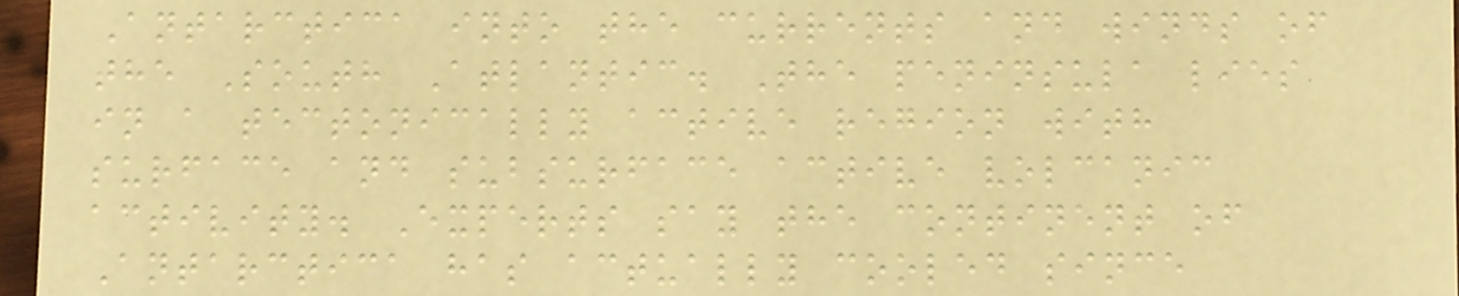Antarctica into the currents and winds of
the South Atlantic. The peninsula lies
in a tectonically active region with
surface and subsurface active volcanic
activity. Experts say the continent of
Antarctica has actually cooled since
